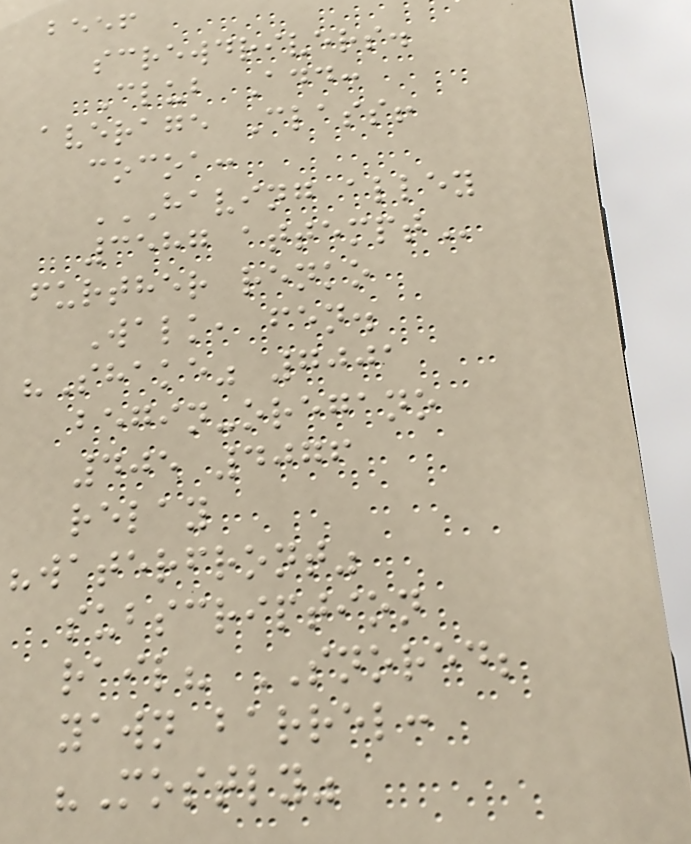beef
screwdrivers.
Club Add:
average Class!
cocoa:
HAVING ALLEY
3587 ATTEMPT
further renko
Walk, fen.
"Shake" 7001
begin-oregano
405 4076
relay
"waterfront"
subscription
rail? SNORED;
yawn barrel:
"Mostly"
